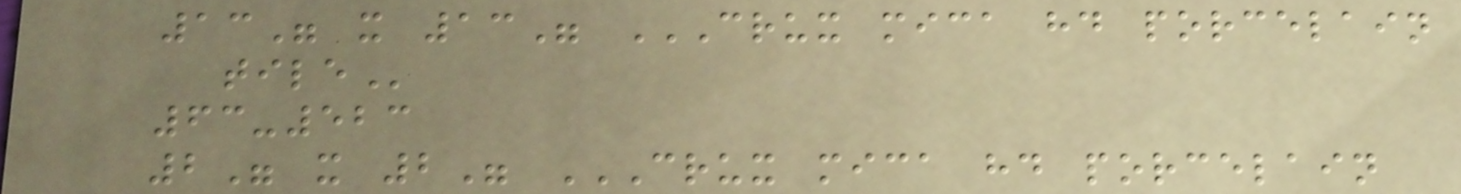13" x 13" CRUX MICA HD PORCELAIN
TILE
63-523
2" x 2" CRUX MICA HD PORCELAIN
